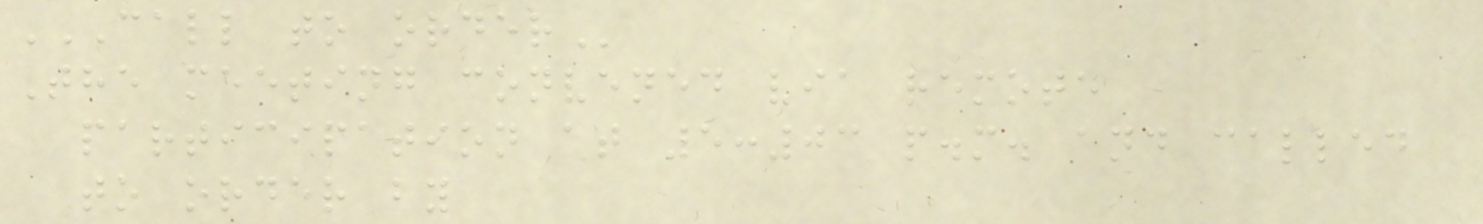CALL TO ORDER
The meeting convened via remote
participation at 5:03 p.m. and called
to order by
